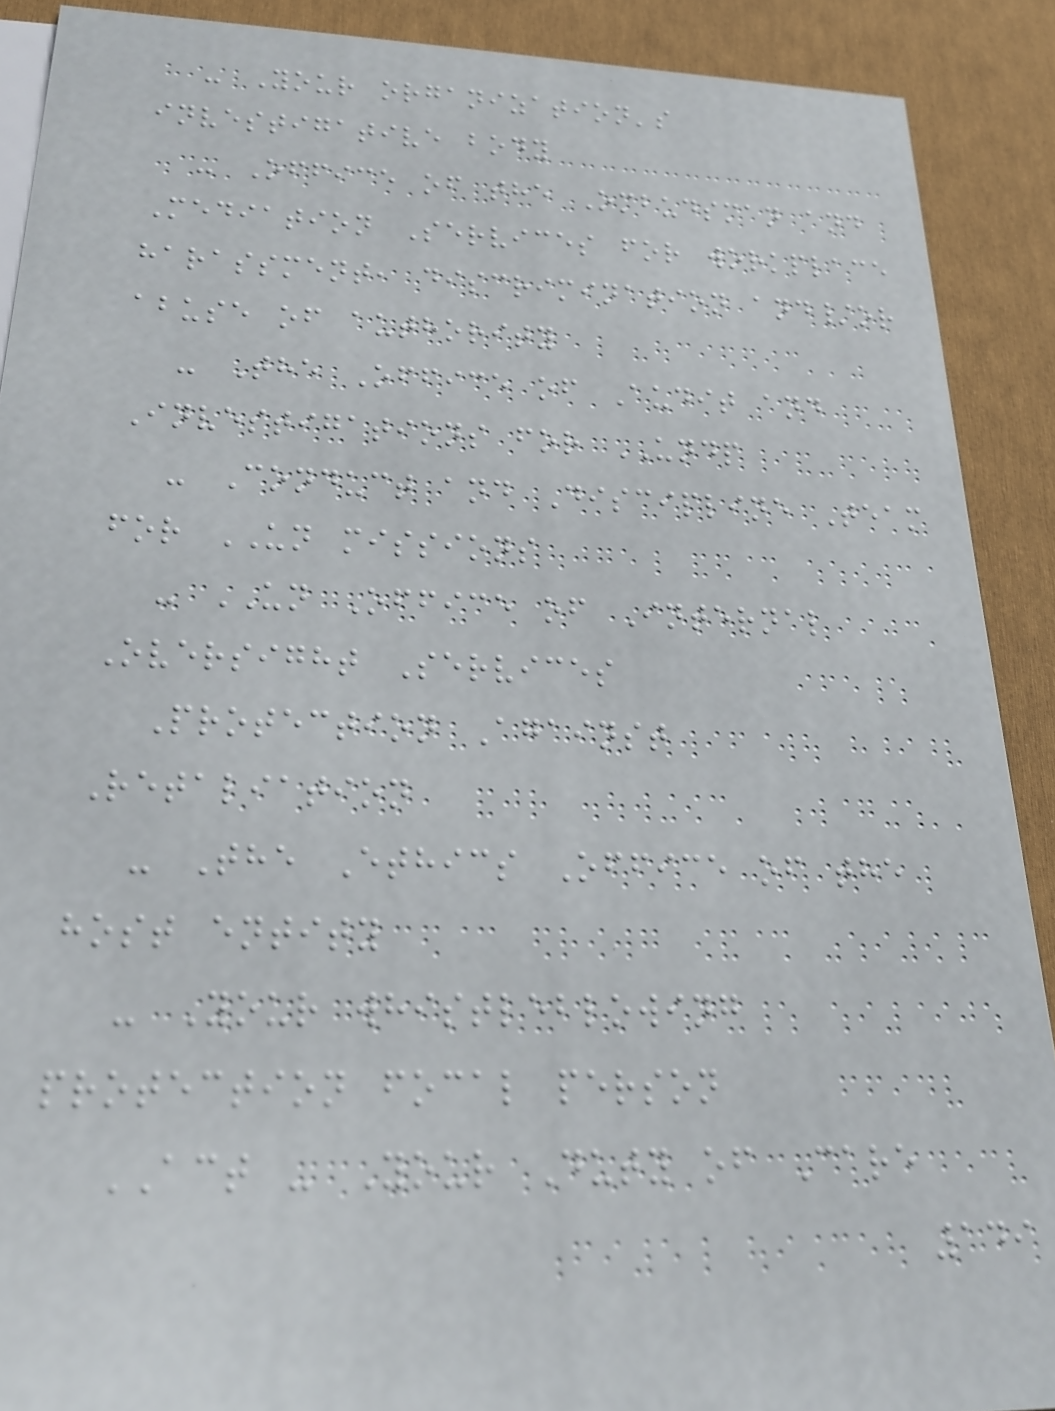- Your organization's
investigative body
- Office of the Ombudsman and
Mediation Services for workplace
harassment, discrimination and/or
abuse of authority
- The Office of Audit and
Investigations for UNDP
- Conduct and Discipline Team
for UN missions
- UN Office of Internal
Oversight Services
Protection Against
Retaliation
- The Ethics Office of the
host entity
- Your whistleblowing
protection focal person
ACT - Your Duty of Care
149
